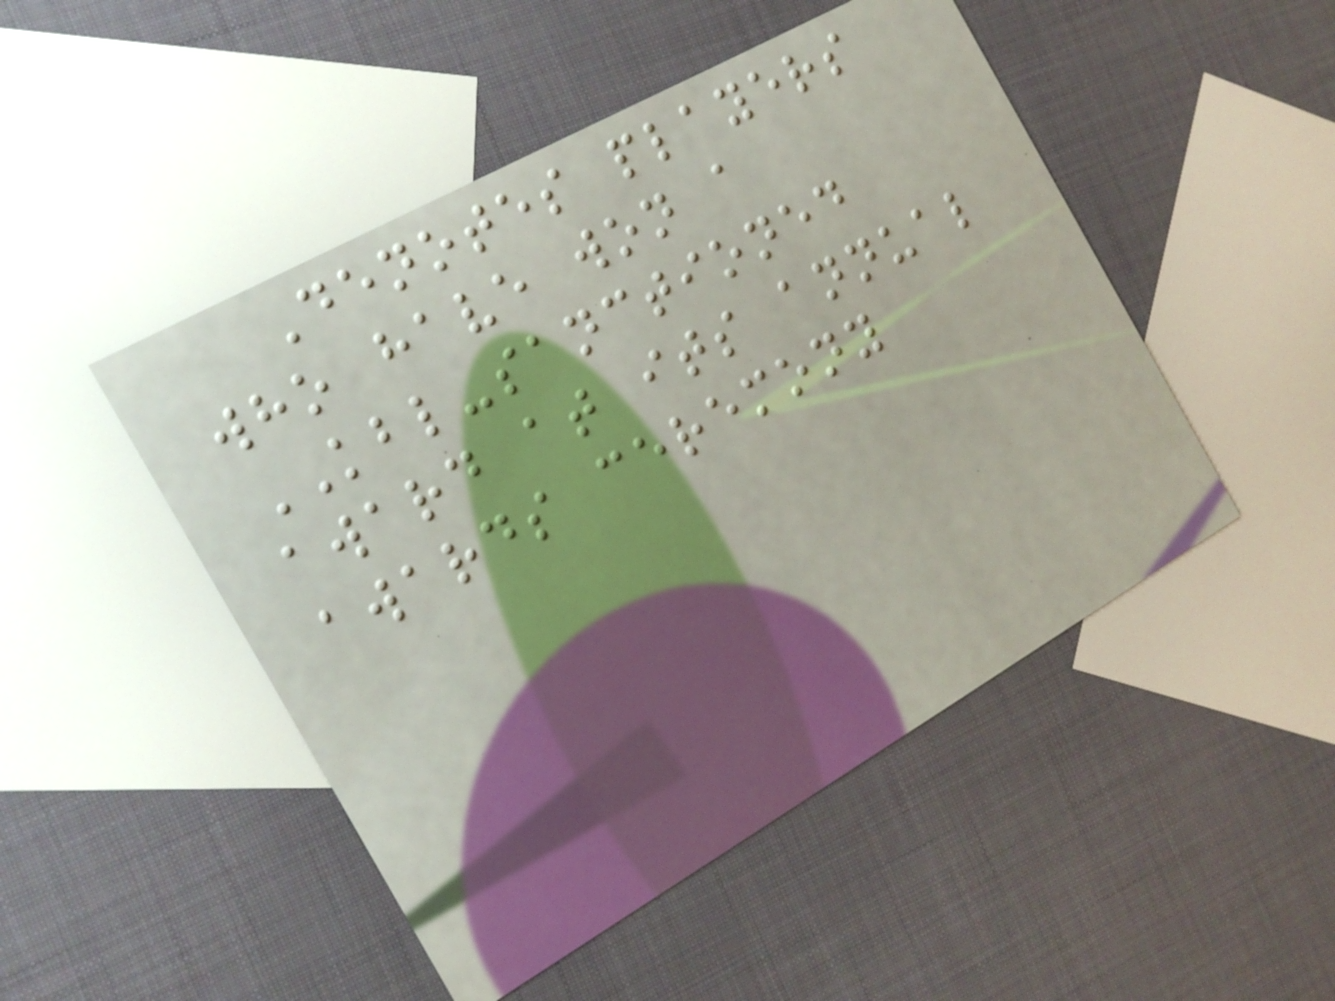Denotes players
who have won a
KBL-sanctioned
award at its annual
awards ceremony
